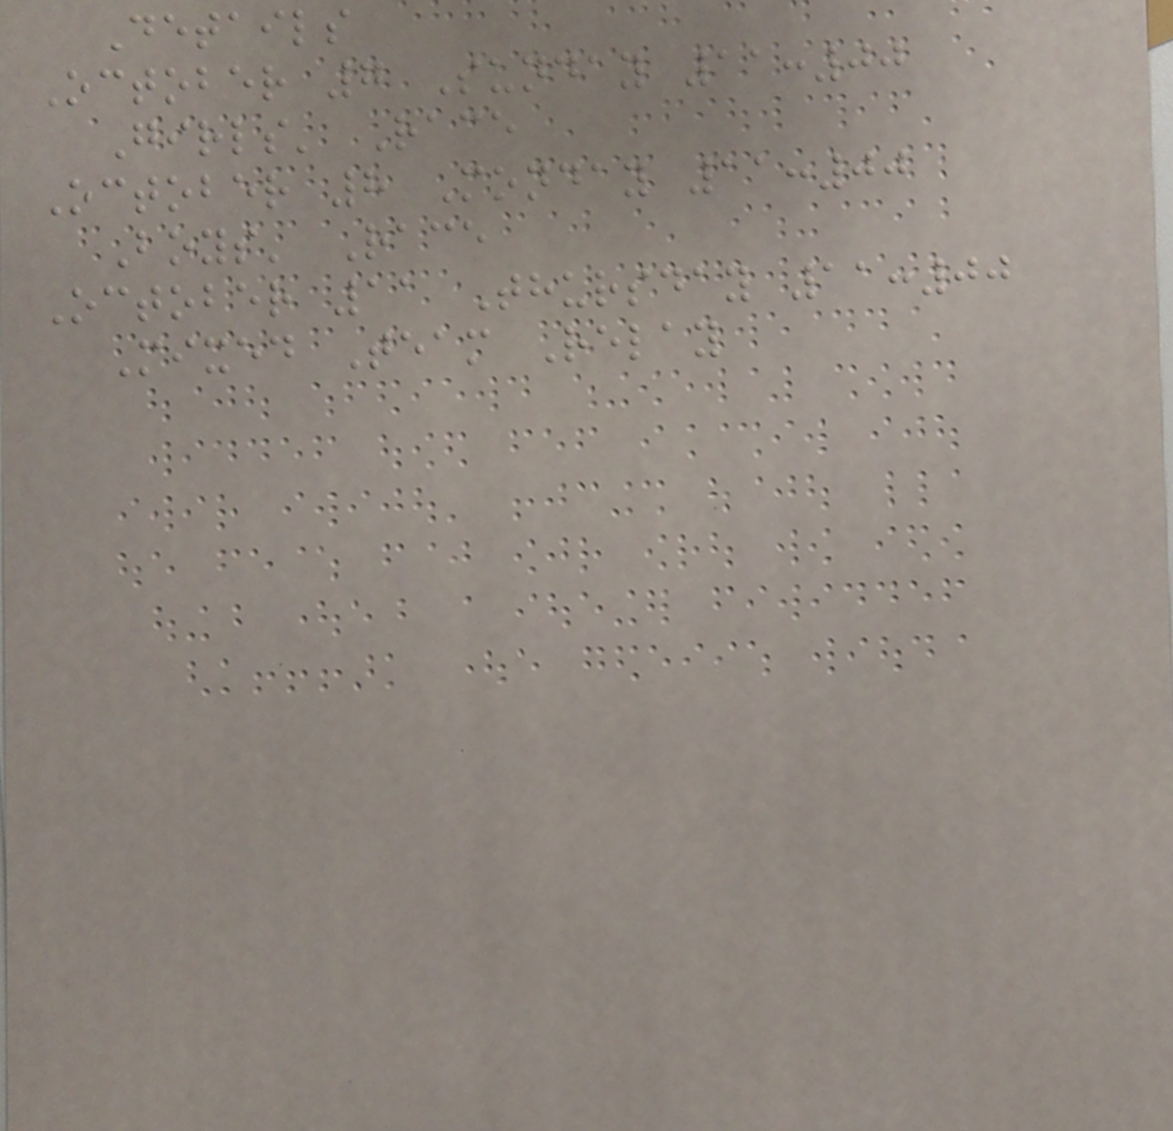Details
October 7 Sunday 11:00
Girls' Race
October 8 Monday 11:00
Boys' Race
October 11 Thursday 11:00
Mixed Team Relay
